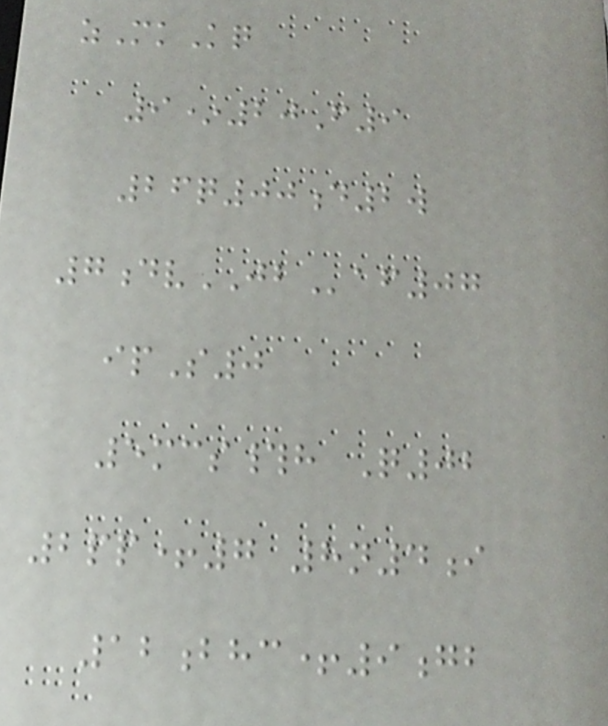zMkKq
9*20F9
26q00d2w
7dvJBaf07
ipS0
5mcs#h Q02
2pp+7 8n4i
12bhc+9gb
